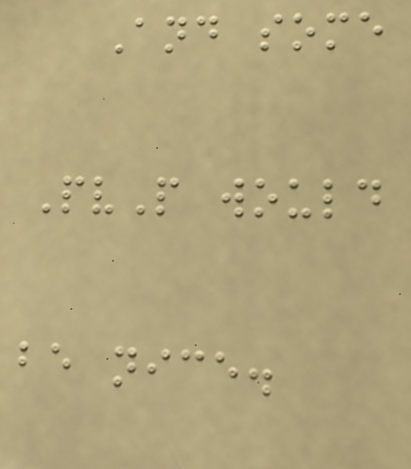And some
PvP would
be nice.
